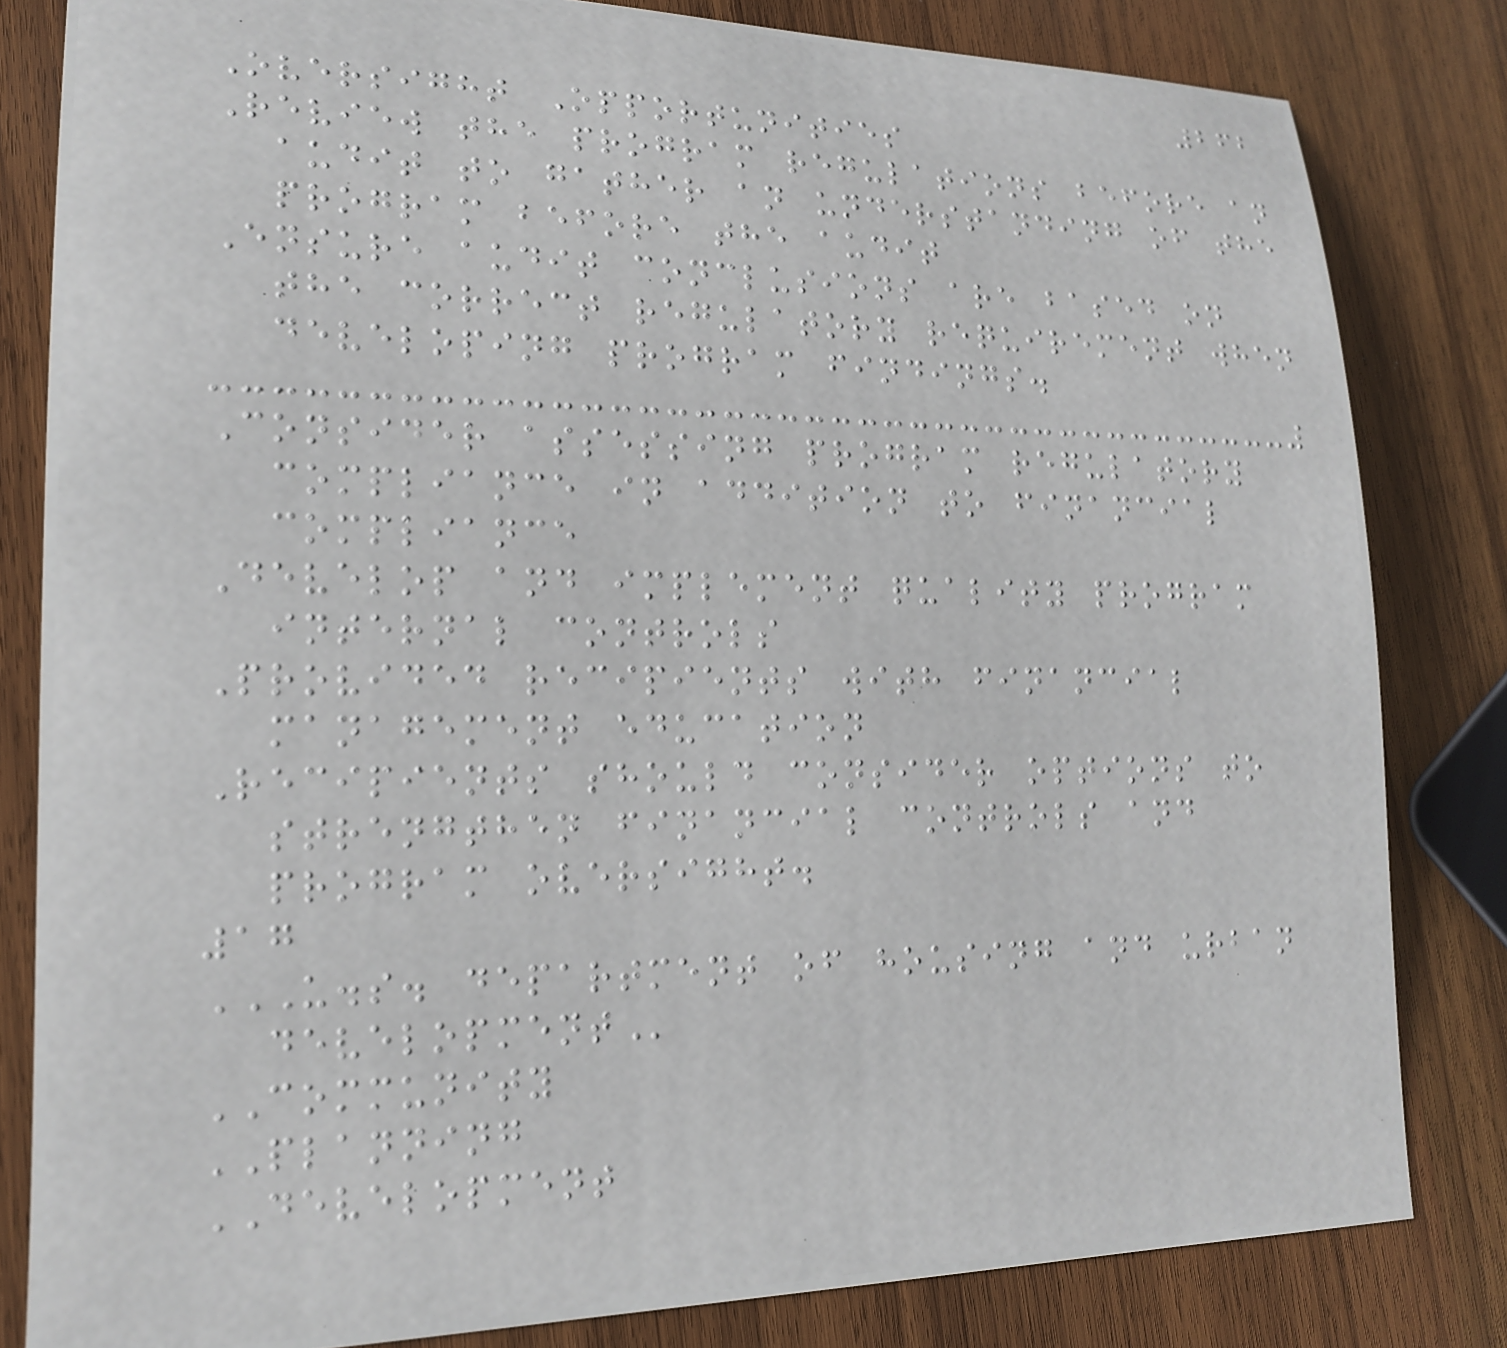262
Oversight Opportunities
Review the program regulations before an
audit to gather an understanding of the
program before the audit
Ensure audit conclusions are based on
the correct regulatory requirement when
developing program findings.
Consider assessing program regulatory
compliance in addition to financial
compliance
Develop and implement quality program
internal controls
Provided recipients with financial
management education
Recipients should consider options to
strengthen financial controls and
program oversight.
17
U.S. DEPARTMENT OF HOUSING AND URBAN
DEVELOPMENT
COMMUNITY
PLANNING
DEVELOPMENT
